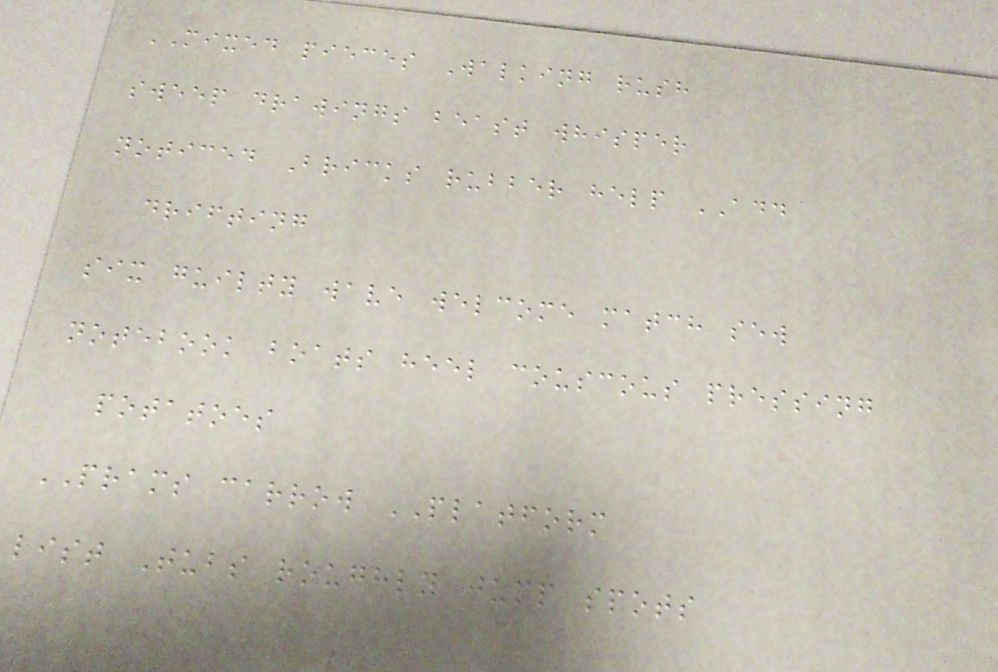MIXED pieces Walking rush
sweep drawings beast whisper
noticed Bricks rubber help ADD
drifting
six guilty wave welcome match sew
notebook boats heel couscous pressing
potatoes
PRAMS carrow PLATFORM
list Tubs roughly jump spots
